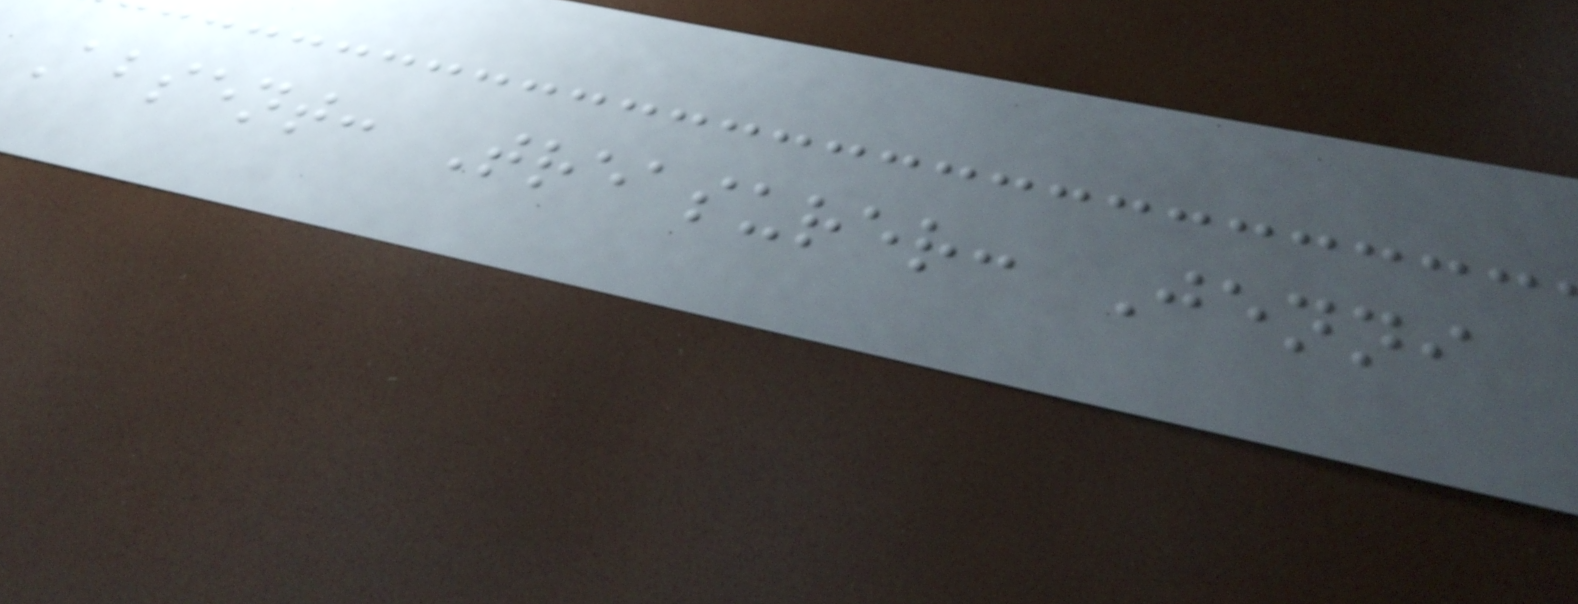Absent: Treasurer: Jenni
